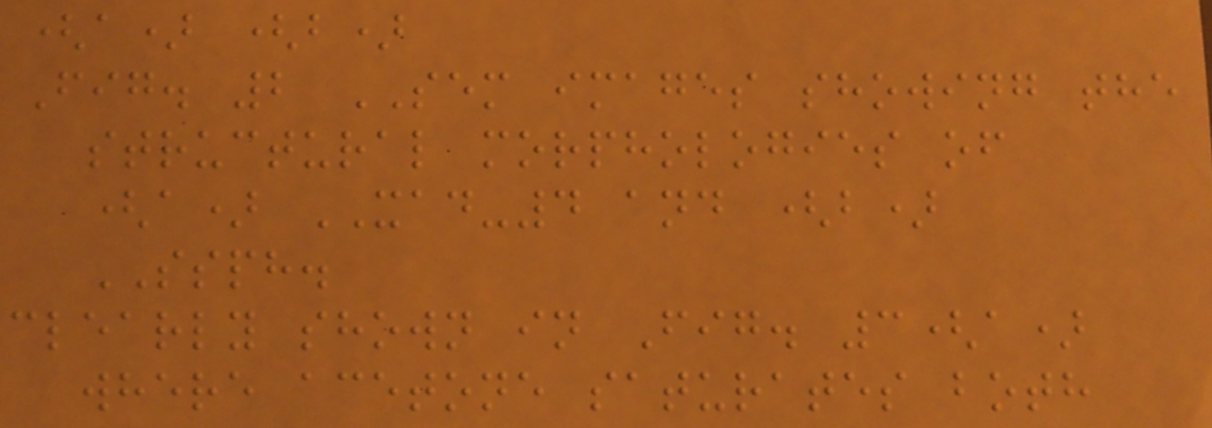(a) (b)
Fig. 2 SEM images showing the
structural morphologies of
(a) XAD-4 and (b)
SSPH.
clearly shown in Fig. 3(a)
where acetone saturates both
